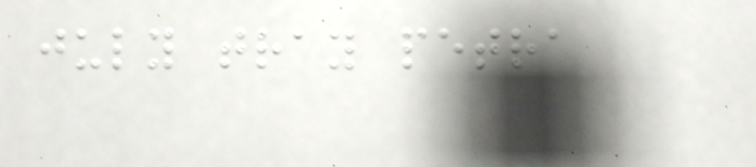july tray petra
